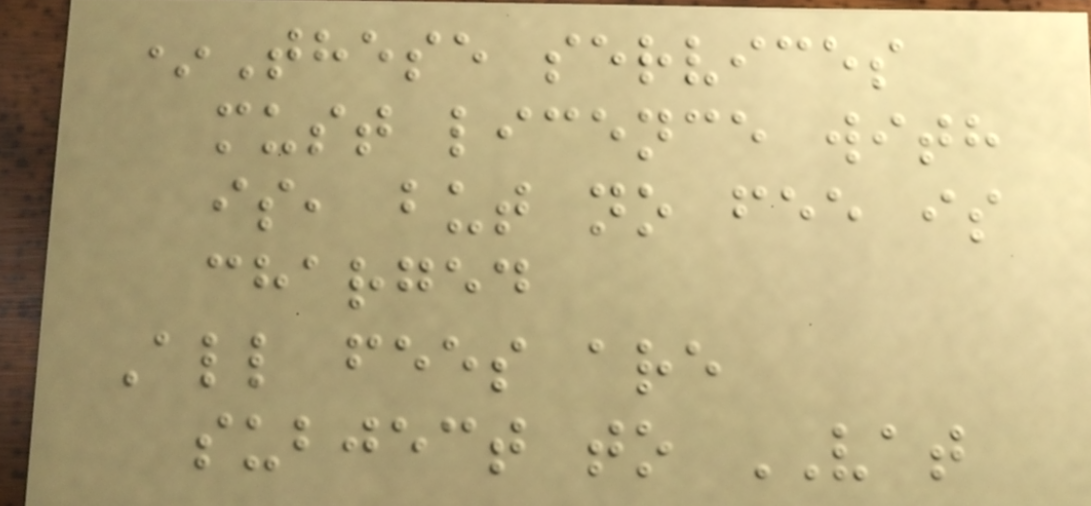*These services
must licence with
is, but no fee is
charged
All fees are
subject to VAT
